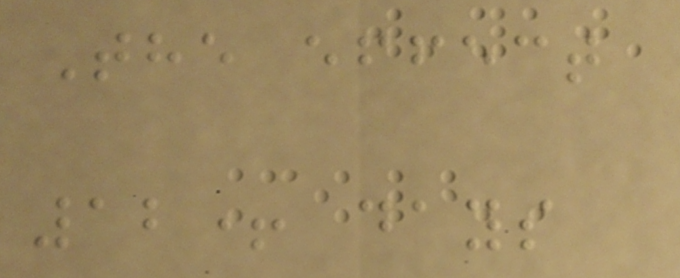The effect
12+ days
